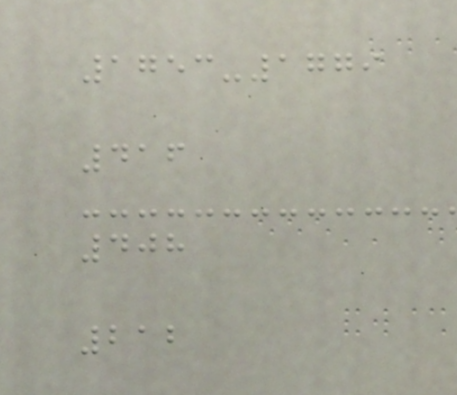1753-1779
416
408
212
